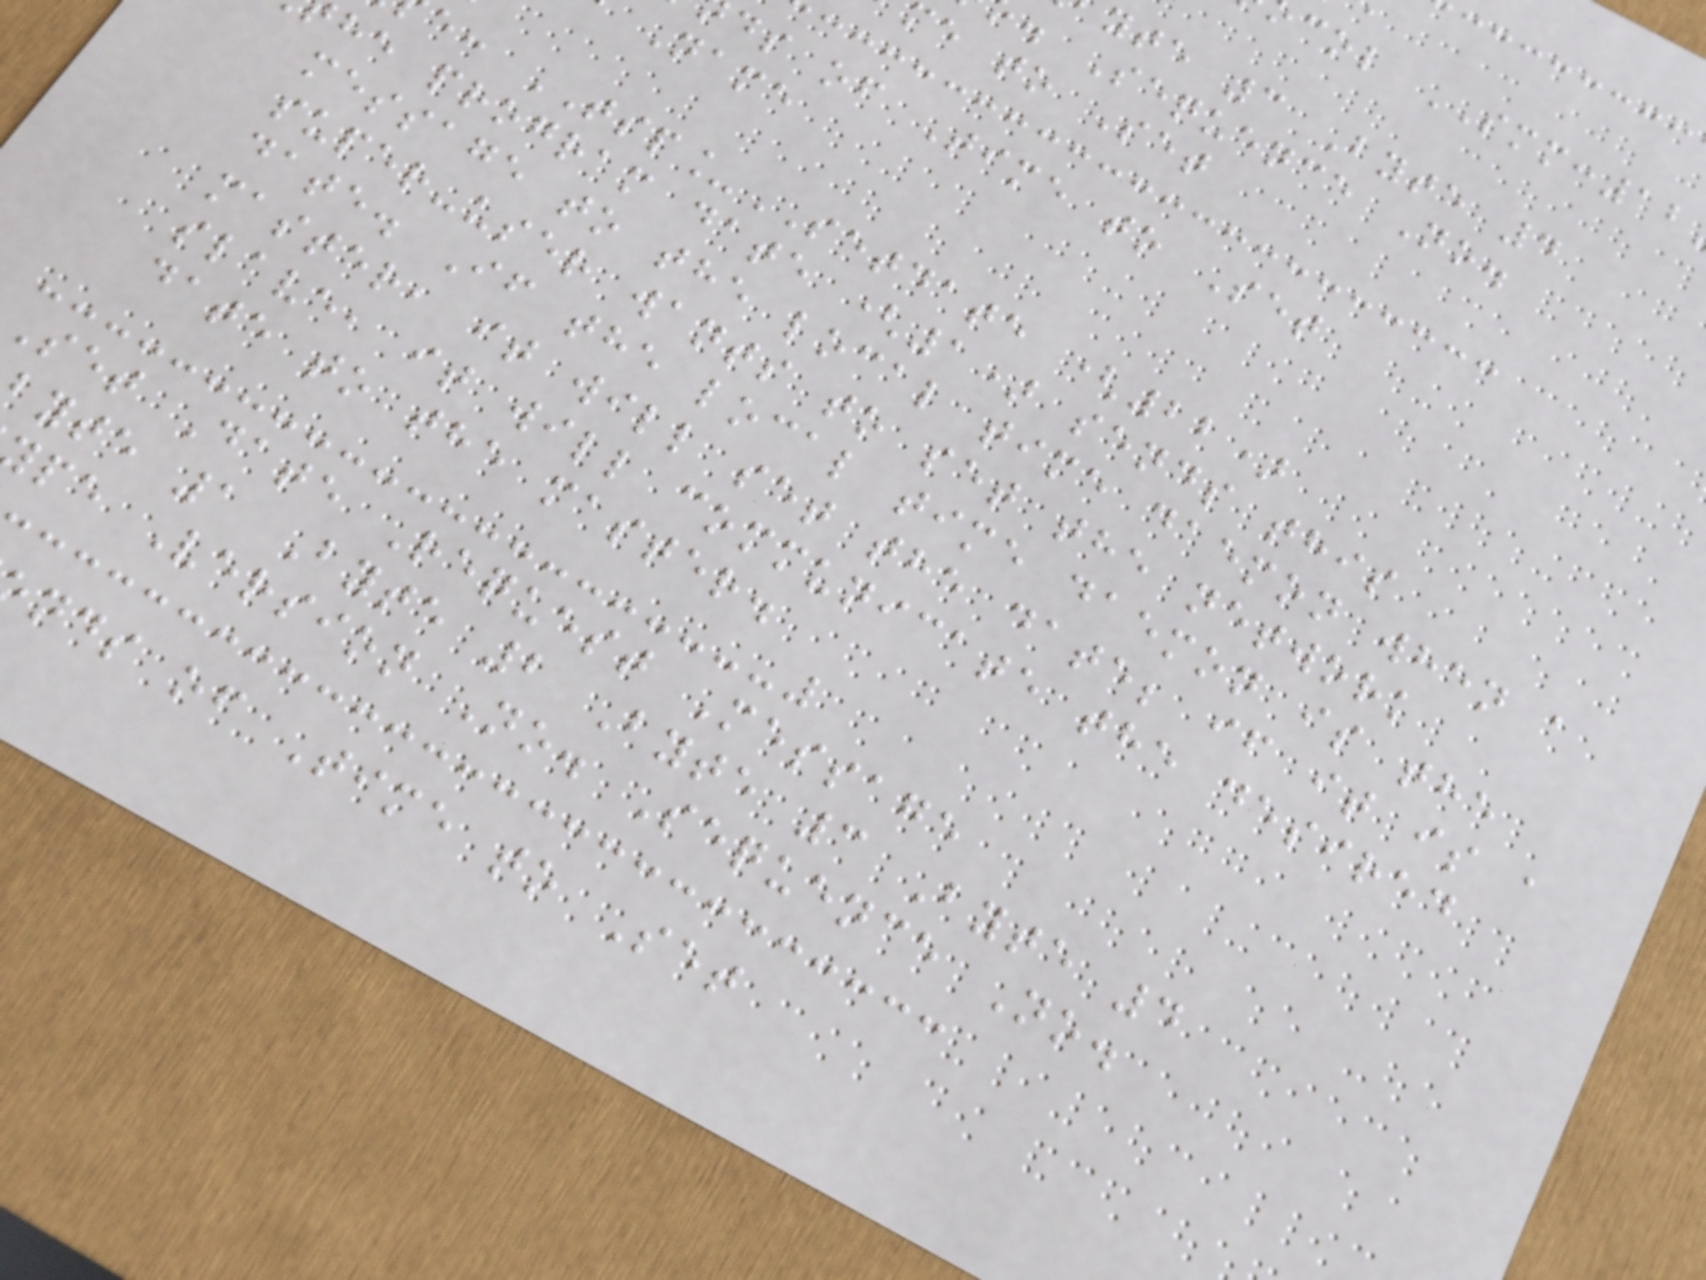col SMM:12
yte 3 Byte 4
. Sequence No.
e to Set
ds of Time to Set
Name
e: TSP_SETDATE (22)
he program date (1) sends this
message to the local time daemon when a
super-user wants to set the network
date. If the local time daemon is the
master, it will set the date; if it is a
slave, it will communicate the desired
date to the master.
Set Date Request Message
byte 1 Byte 2 Byte 3 Byte 4
pe Version No. Sequence No.
nds of Time to Set
